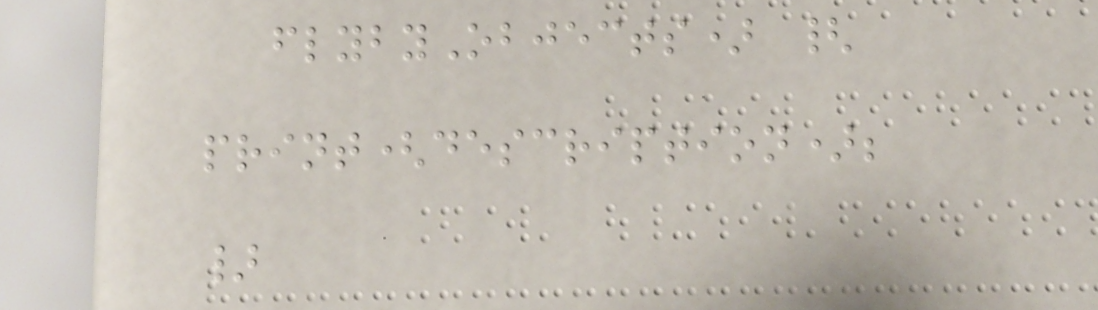flybyObjects) {
print(description);
}
